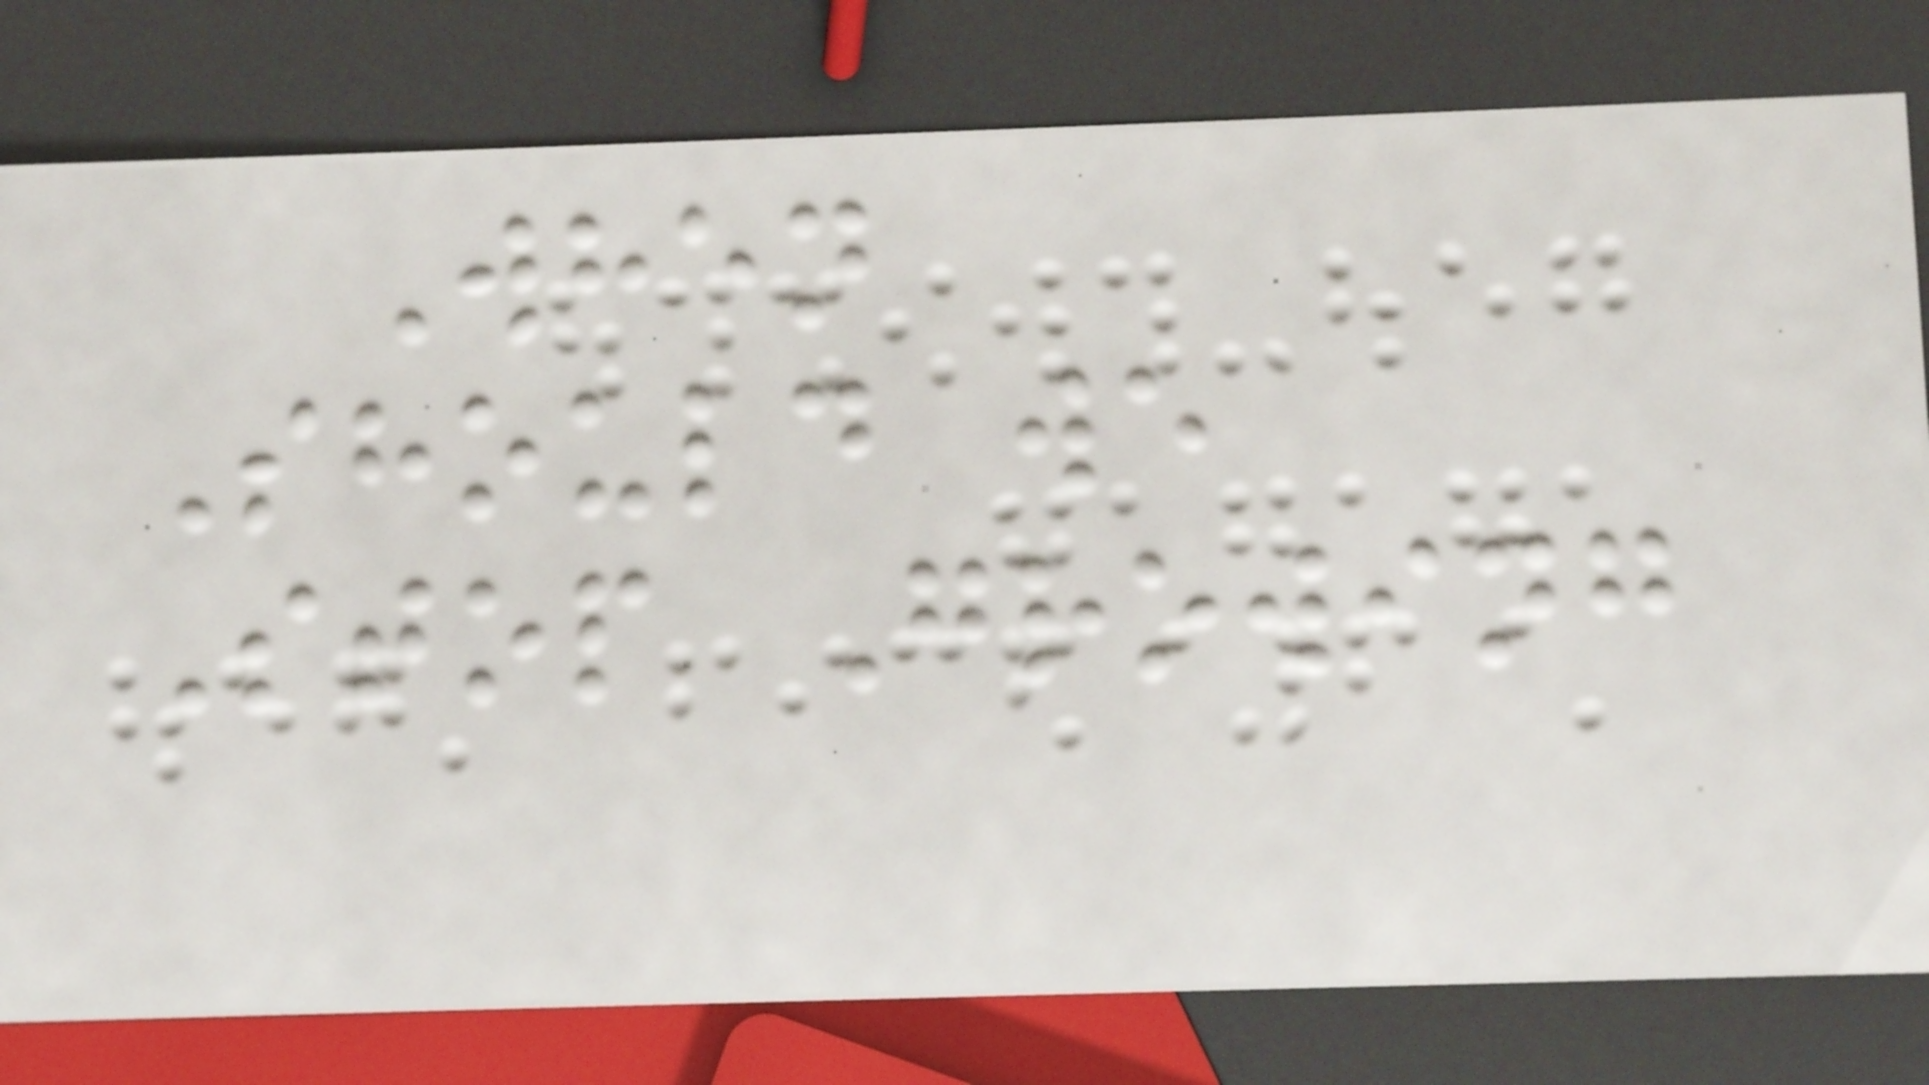When
Should we
Stop Growing
